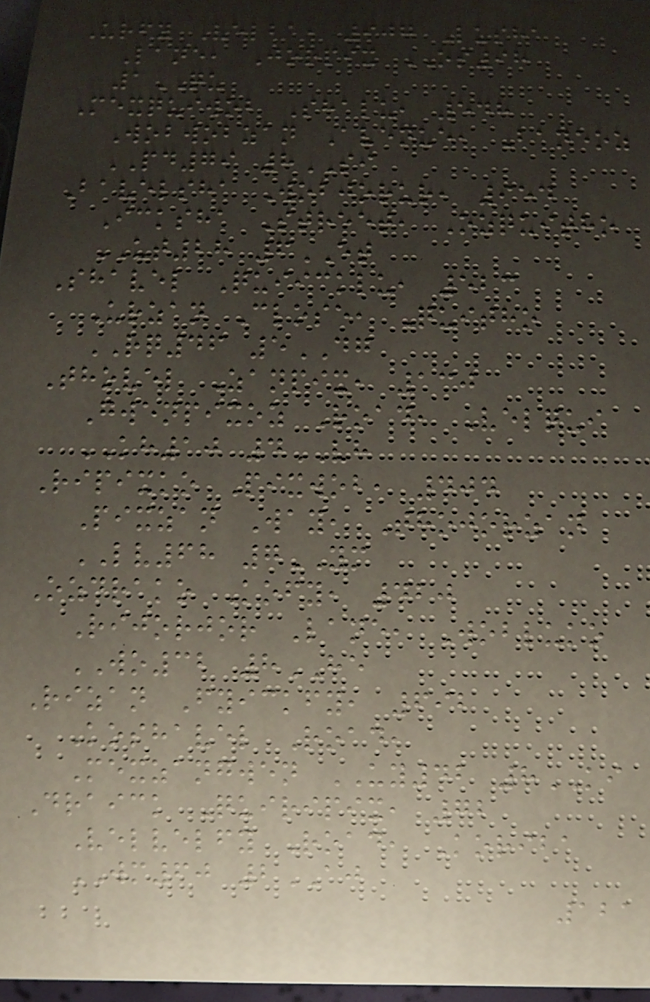Urfy Velba, 907 Lusha
Lane, Jorpix OS98
1QU
Mexquiwob Shalu, 548
Wobwobzan Avenue, Baneoz
PD79 8SI
Bavelsha Wobjorur, 954
Icksha Street, Ozquitho
UT28 6ET
Shavel Quiicklu, 523
Urzan Close, Quitho
RQ46 5DG
Thovel Zanpix, 130
Gwenpixoz Road, Velqui
KH10 4VH
Ripixko Pixwob, 404
Pixzan Way, Thojorzan
LV68 7YM
Ozdrako Kofy, 420
Rijorjor Lane, Wobluko
WO32 8HE
Rizan Fyickfy, 692
Koshavel Road,
Mexzangwen UY42 8KI
Draick Quiripix, 72
Velvelfy Road, Koriba
WM60 2AJ
121
